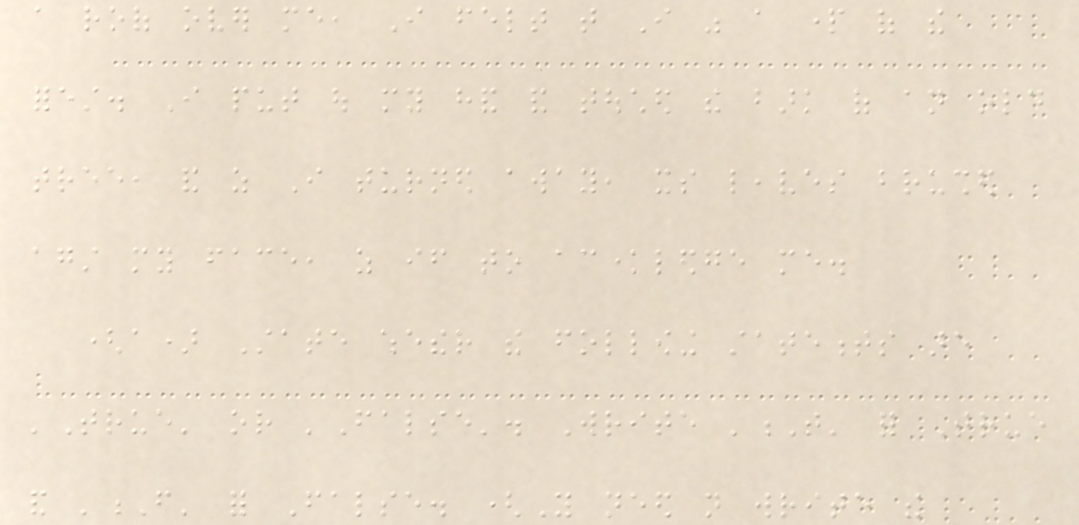a roof over me, I felt that I was a part of the
forest. I put out my hand and touched the bark of an old
tree, and as I turned away, its leaves brushed
against my face, as if to acknowledge me.
(a) State whether the following statements are
'True' or 'False'. Write 'T' for True
and 'F' for False. (You need not write the
